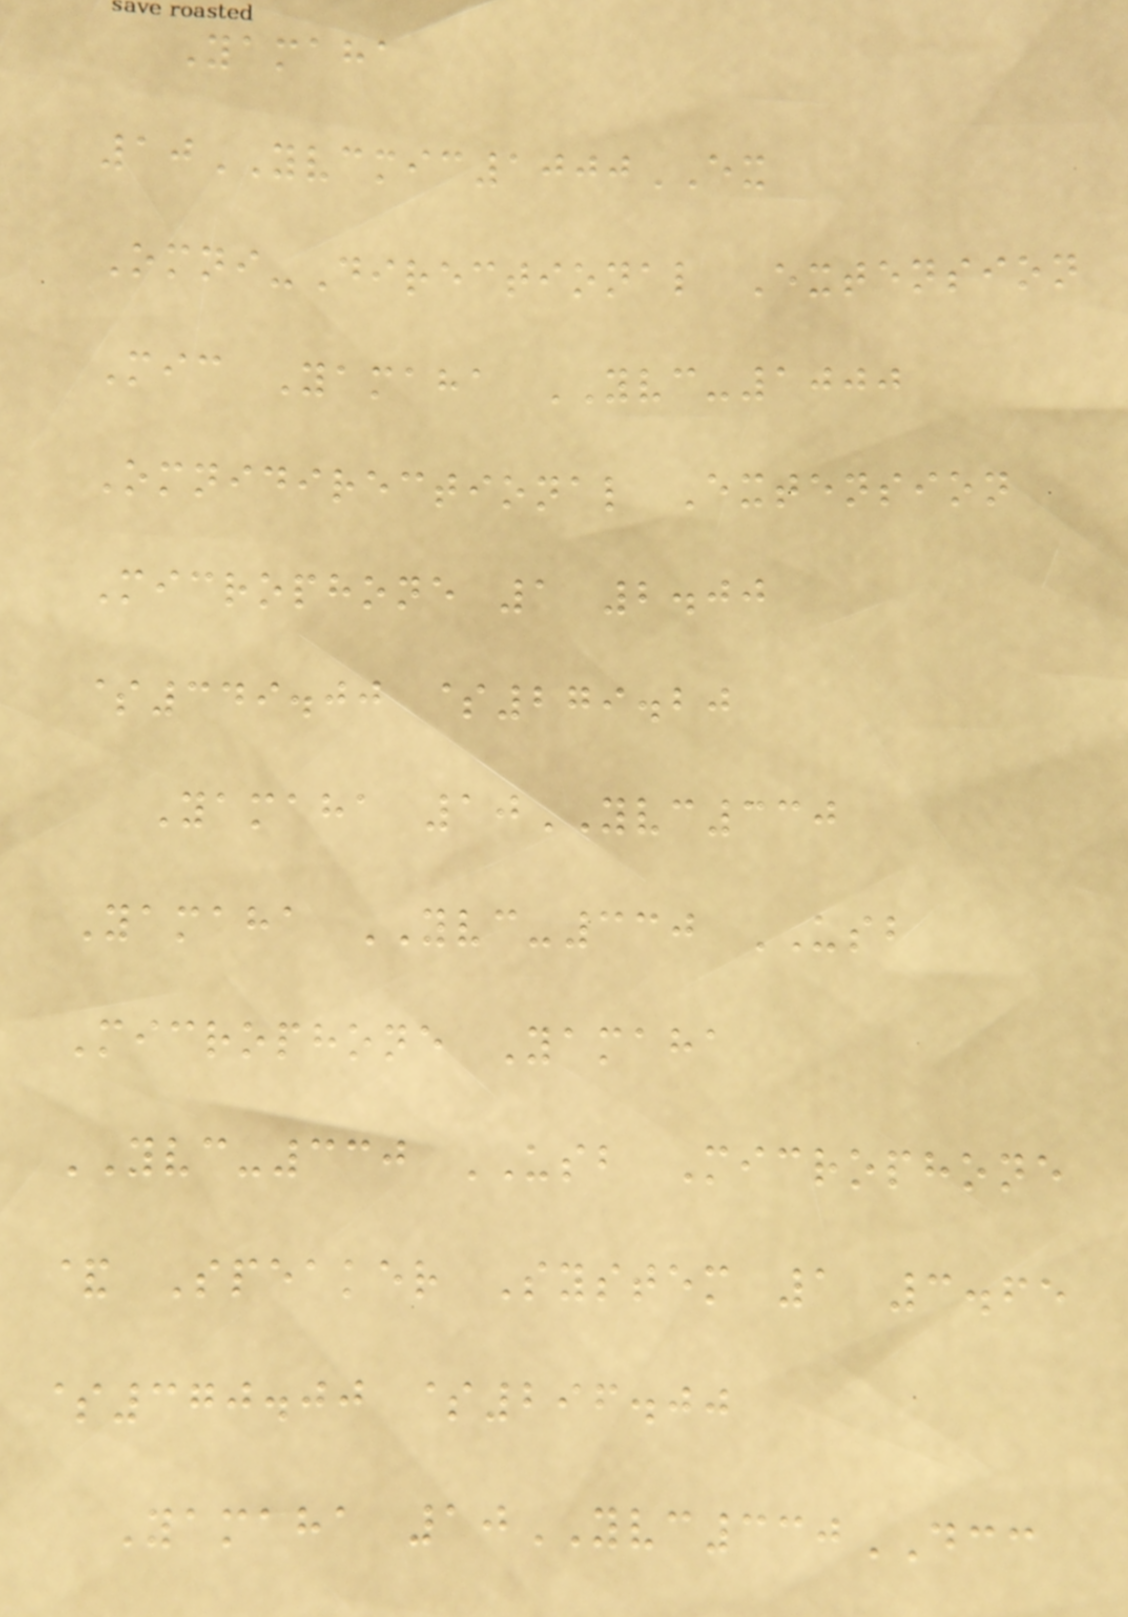Yamaha
10YVCMIC1000EX
Omni-Directional Extension
Mic Yamaha YVC-1000
Omnidirectional Extension
Microphone 1 2.00
$349.00 $279.20
Yamaha 10YVC330
Yamaha YVC-330 USB
Microphone Yamaha
YVC-330 USB Microphone
& Speaker System 1 3.65
$370.00 $296.00
Yamaha 10YVC330DCC
